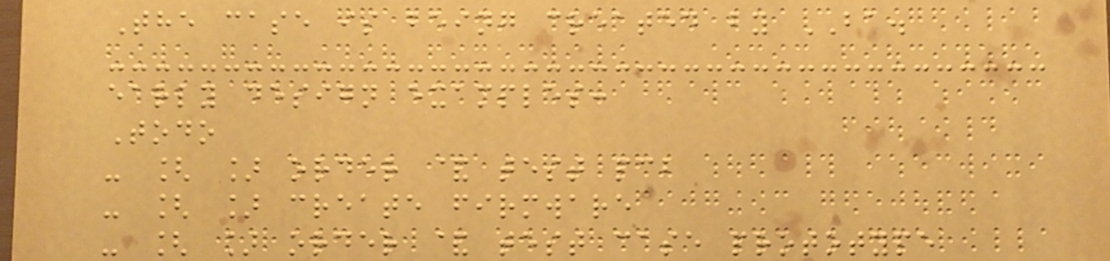The case is being created by BA.
early design examples:
Todo
- [ ] order & test pcb
- [ ] create firmware
- [ ] order & test case prototype
